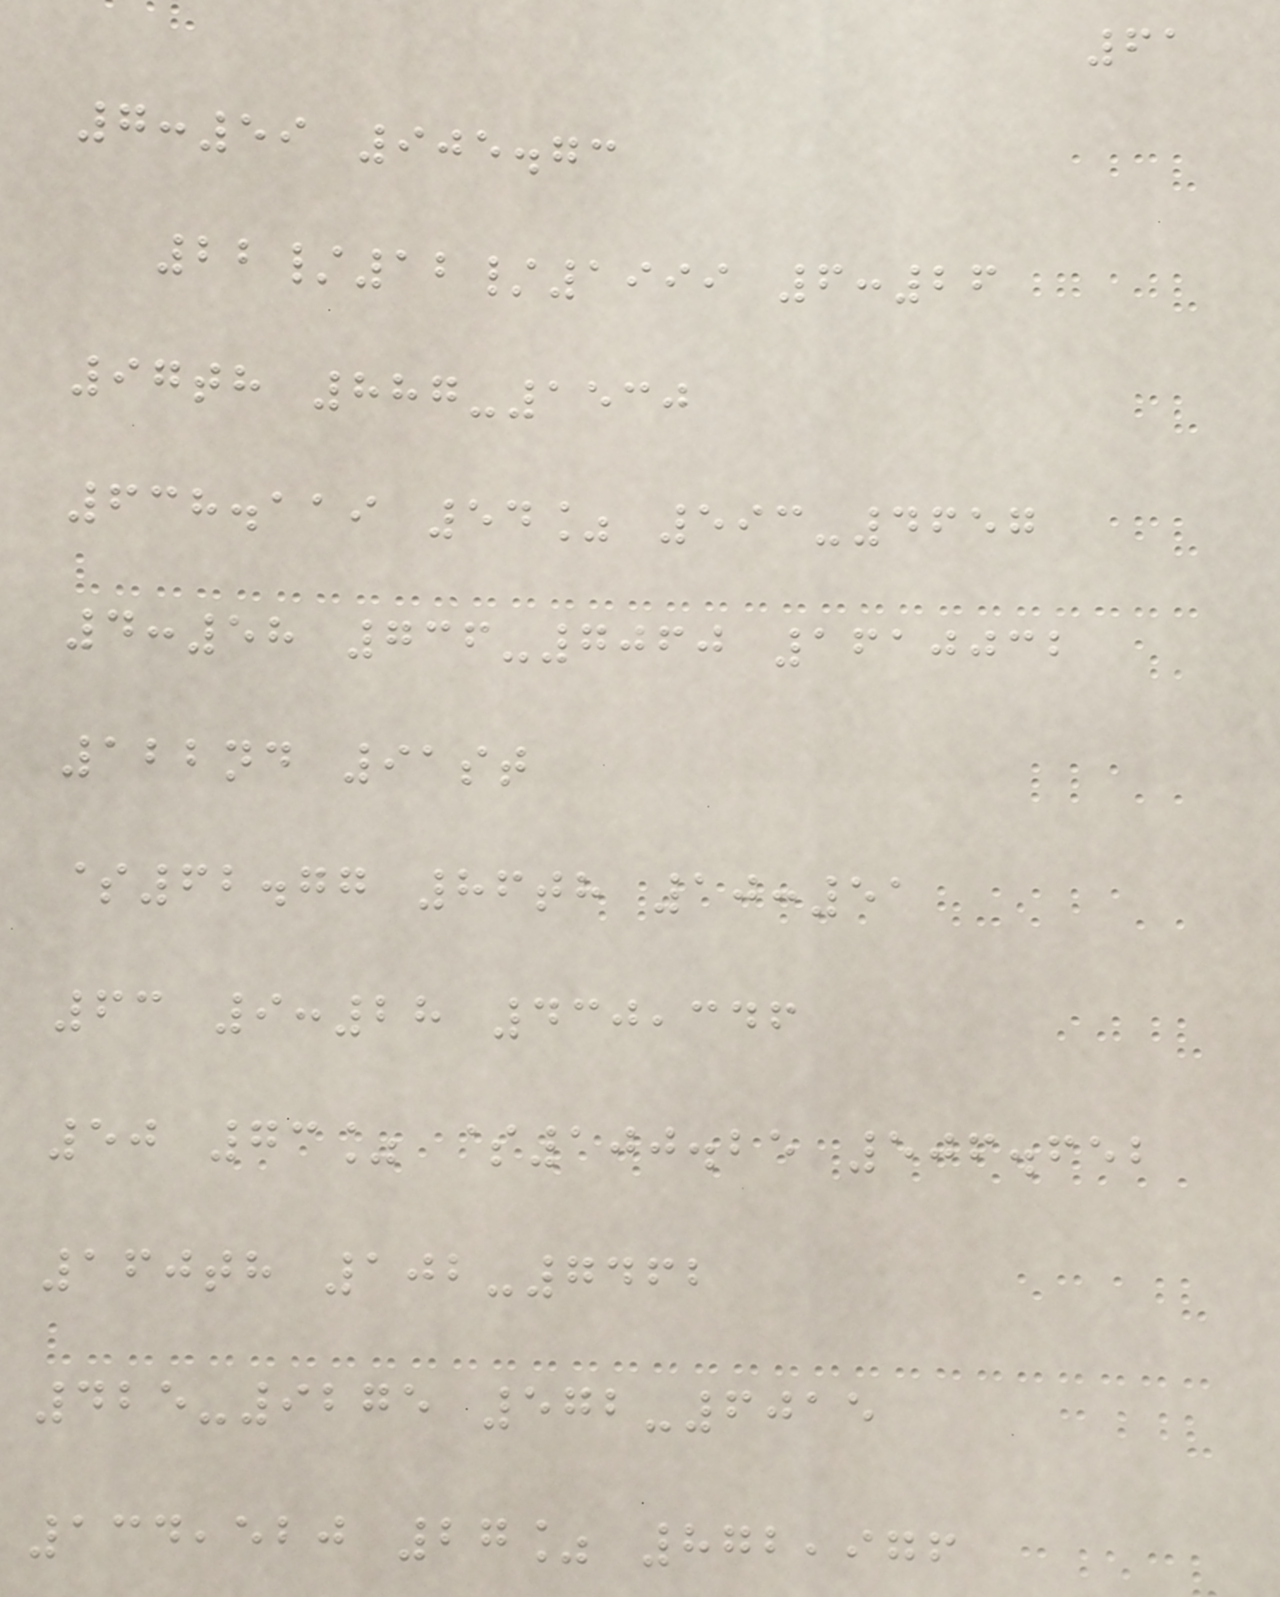61
7:59 905.73
22/12/1999 6:26
97th 887-1530
638.119 54% 593-4657
4:58 736-7060 1610032
122nd 91st
$62.77 86th 10:51
63 9:28 430,346
50 73% $100.25 506.652
160th 102-7462
425-9275 572-6015
134,520 27% 872,976
